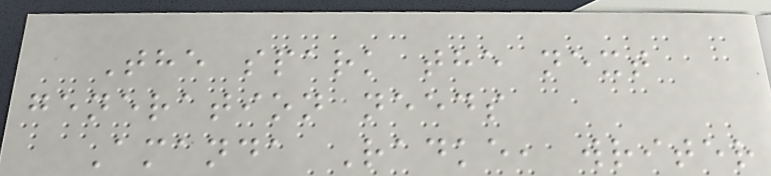The spark the next
generation needs
Amanda Radke, writer
